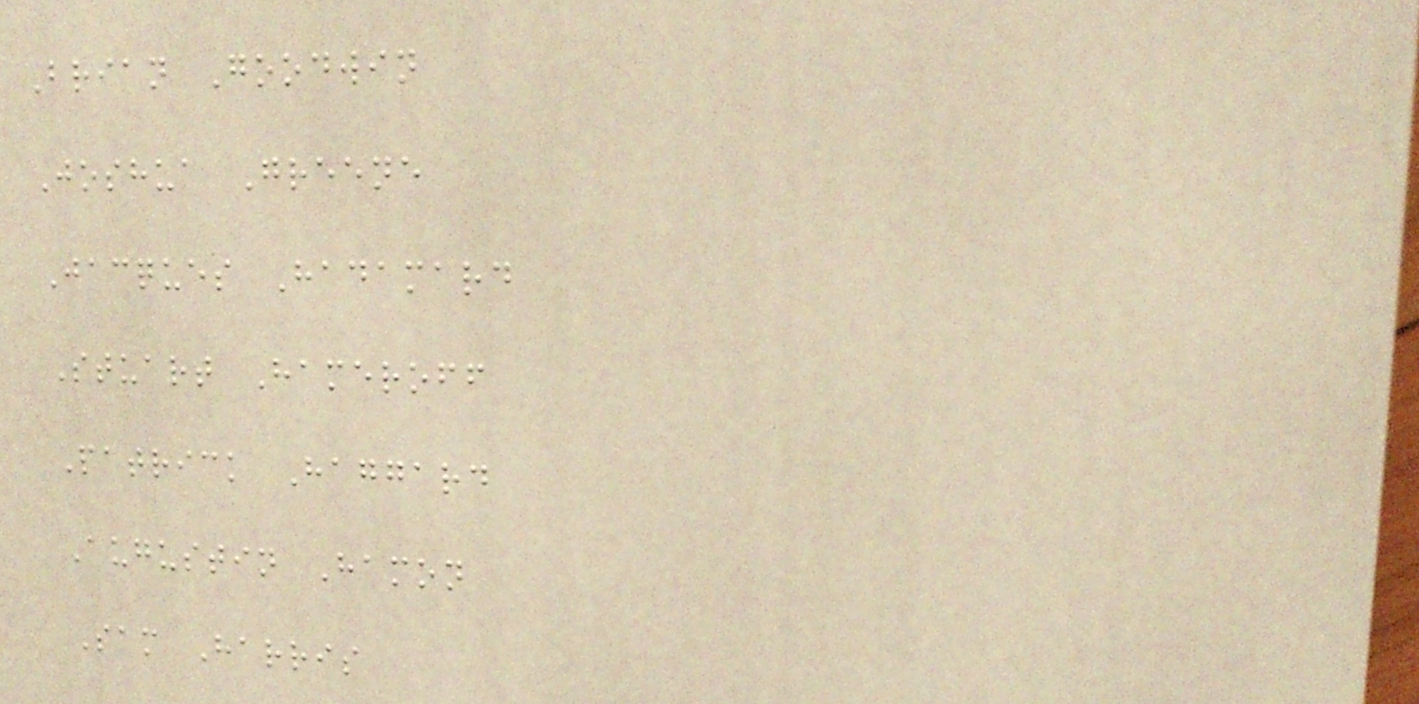Brian Goodwin
Joshua Greene
Jacques Hadamard
Stuart Hameroff
Patrick Haggard
Augustin Hamon
Sam Harris
